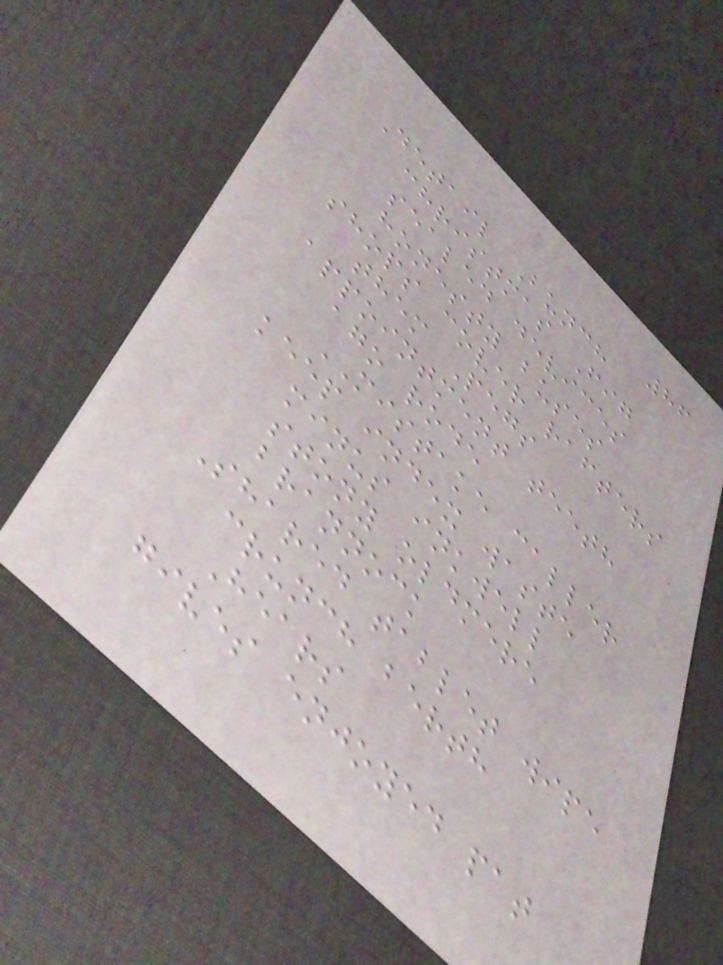86
Detail Bunch
christmas Fig
sealed devices
honesty buses
shops cover rafters
them Pegs
appointment teeth
ago rode
MISTAKE caller
keep index waste
minus inkwell
stony oldmere
brannock
Shared tablet wipe
crunch berth
Hears
gives enjoyed pat
